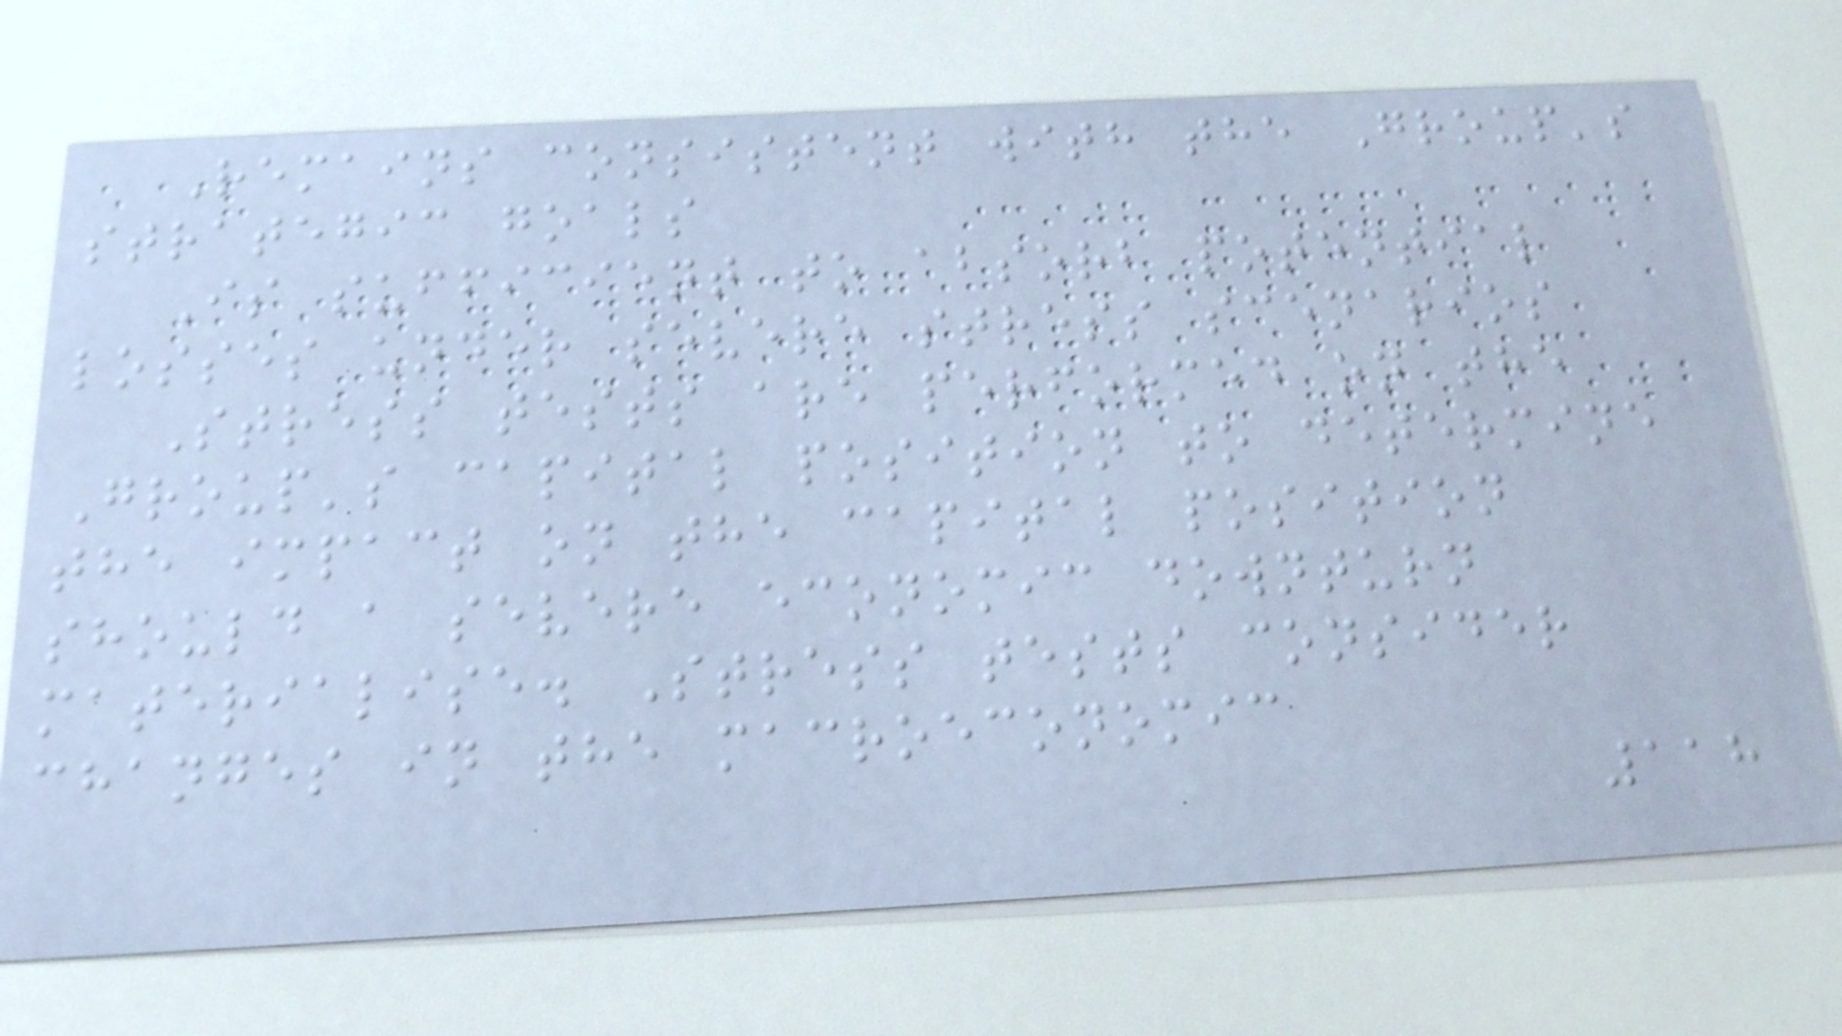Remains consistent with the Group's
strategic goals
Is sufficient to absorb potential
losses under severe stress scenarios
Stress tests are performed on the
Group's capital position to determine
the impact on the capital position
should a severe economic downturn
materialise. Stress tests consider
changes in the macroeconomic
118
